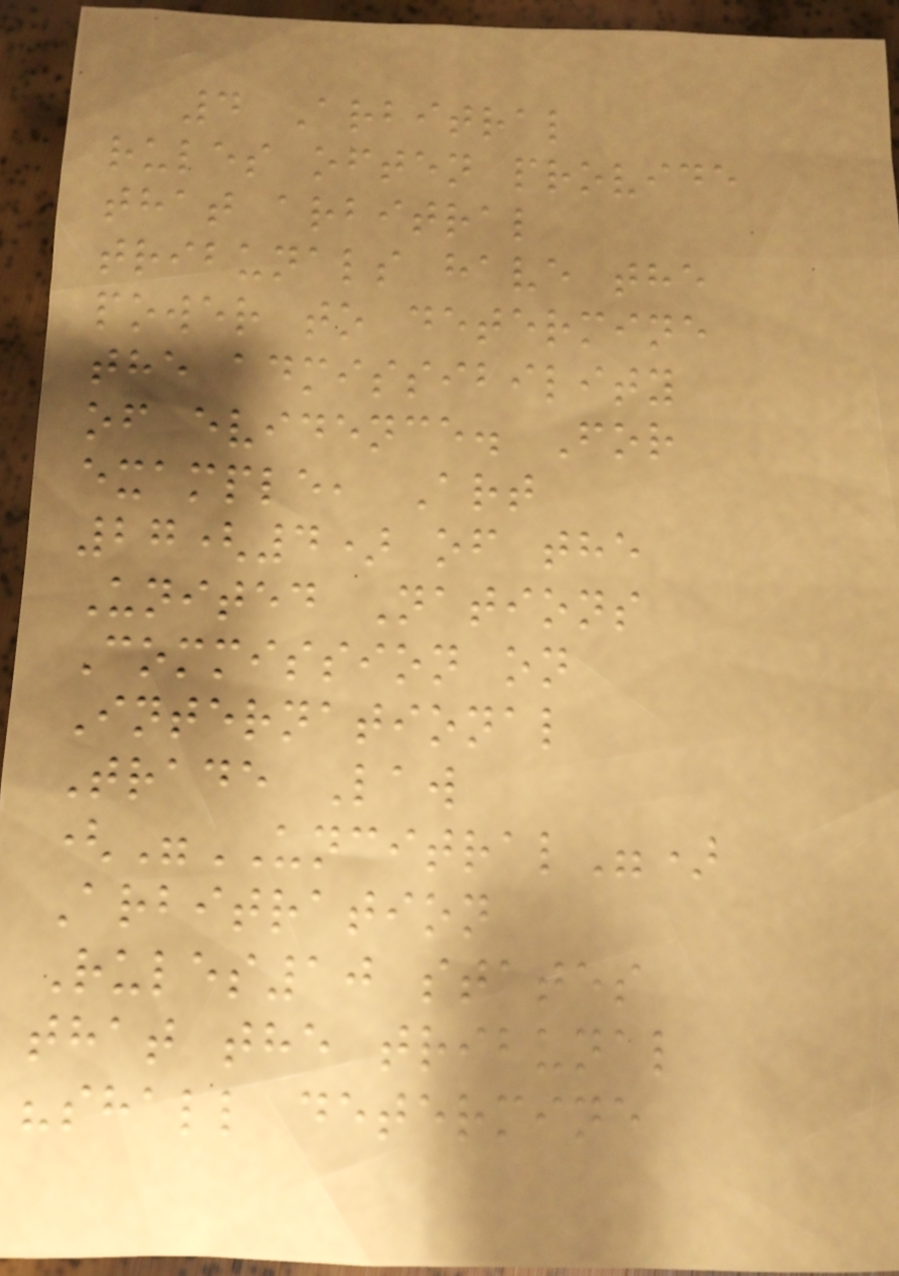4 Arbitral
rules often provide
that arbitral
tribunals have the
power to determine
the admissibility
of evidence. For
example, Art
27(4) of the
United Nations
Commission on
International
Trade Law
("UNCITRAL")
Arbitration
Rules10 states
that the tribunal
"shall determine
